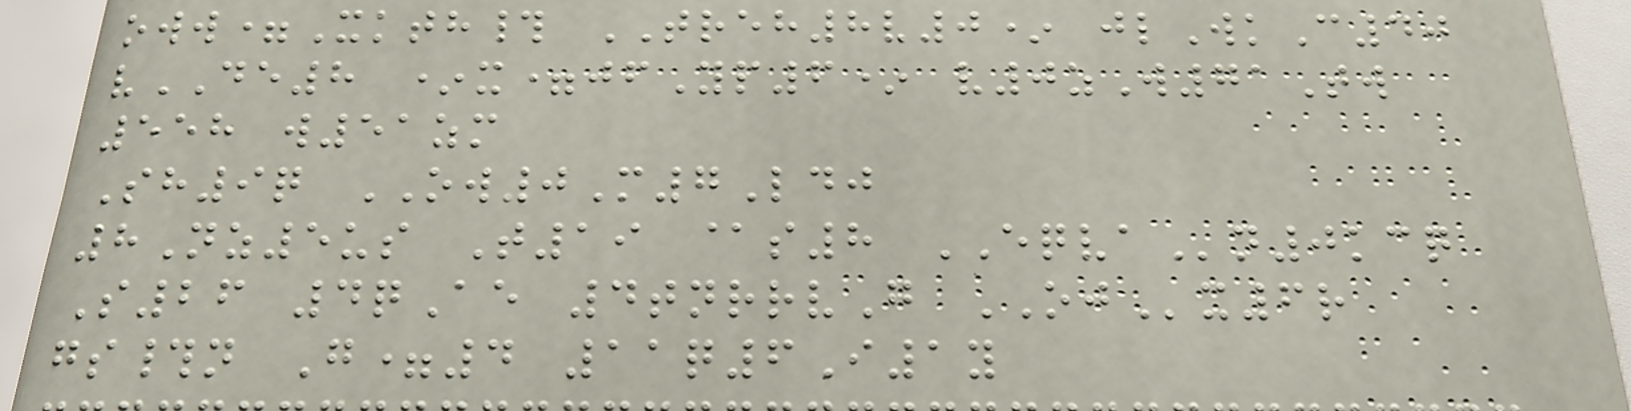oww=Xkth# TREH8v0* jlWkC40
vDE8 *x=jfYp6* v0zW71Tw
558 w51zm
Sh9q OW0M7Ldj
8Nz5us T19 @s8 EQVAn0kcq
S26 4qAe 4tnrrvG OJx6r
gs#n G=4 11q6I1y
